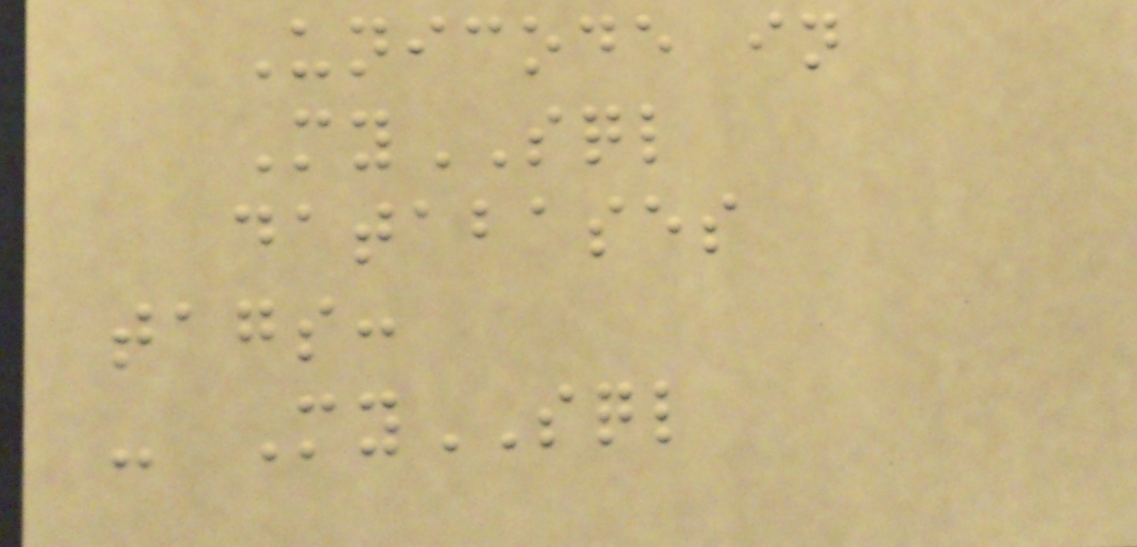Unicode in
MySQL
databases
tags:
- MySQL
